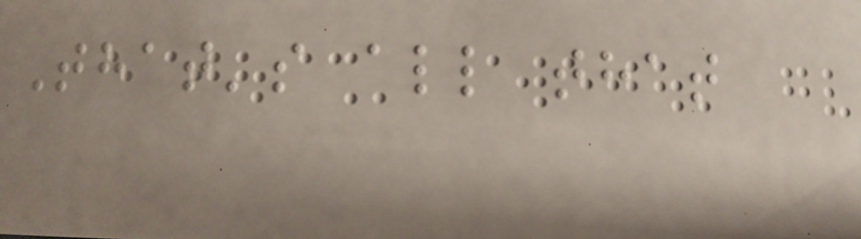That's all that
